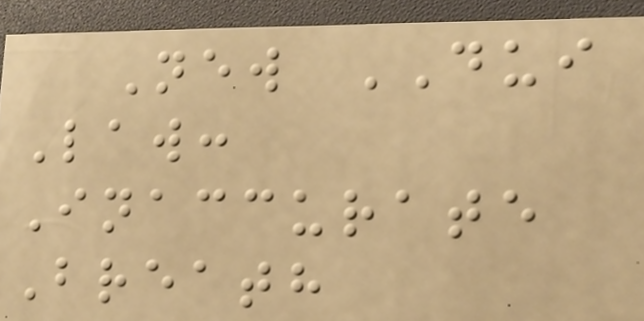New DUI
Law:
Inaccurate
Breath
